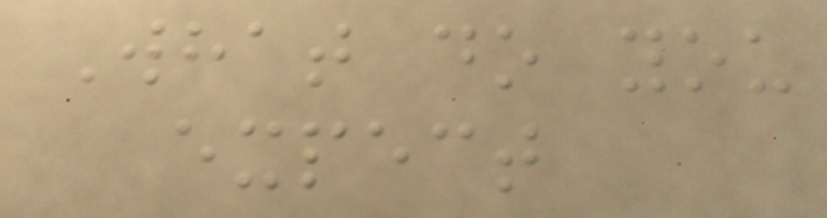What do you
expect
